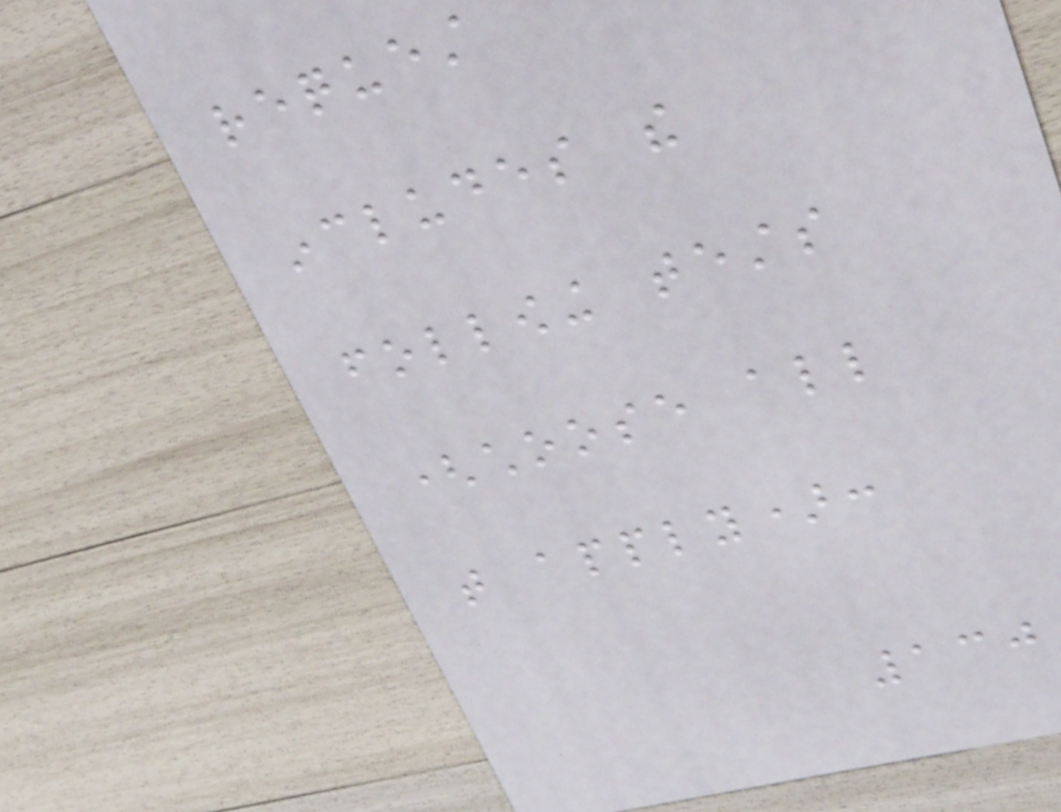request
includes the
following tests
(choose all
that apply):
130
